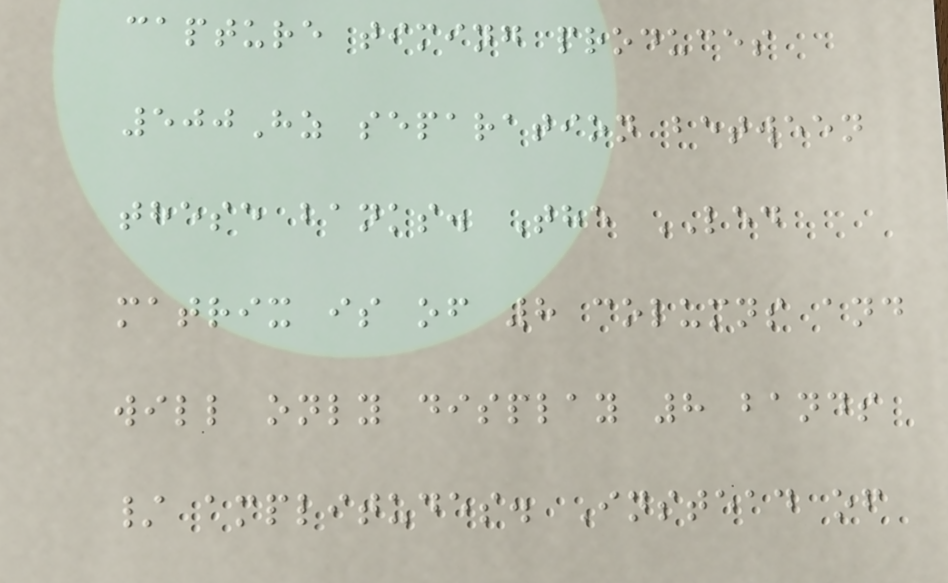capture timing produces
500Hz separation between
these banks. The LED
matrix is of 8 columns and
will only display 8 bands
/ amplitudes. Instead of
